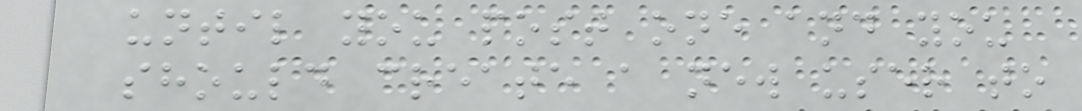until you post one and you
should create a new user to
